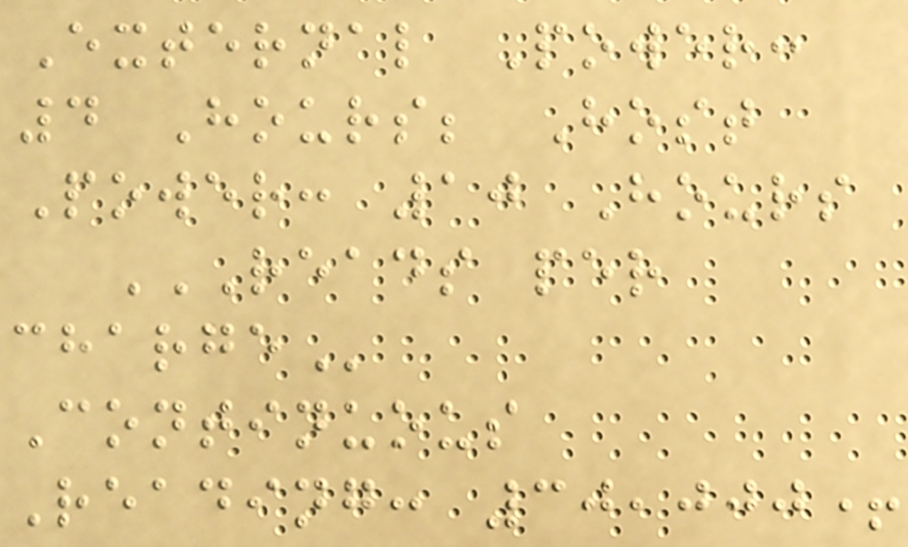External Power:
4 Hours; Host
Power: 10 Hours
READS PER
CHARGE
Continuous
Reading: 30,000+
